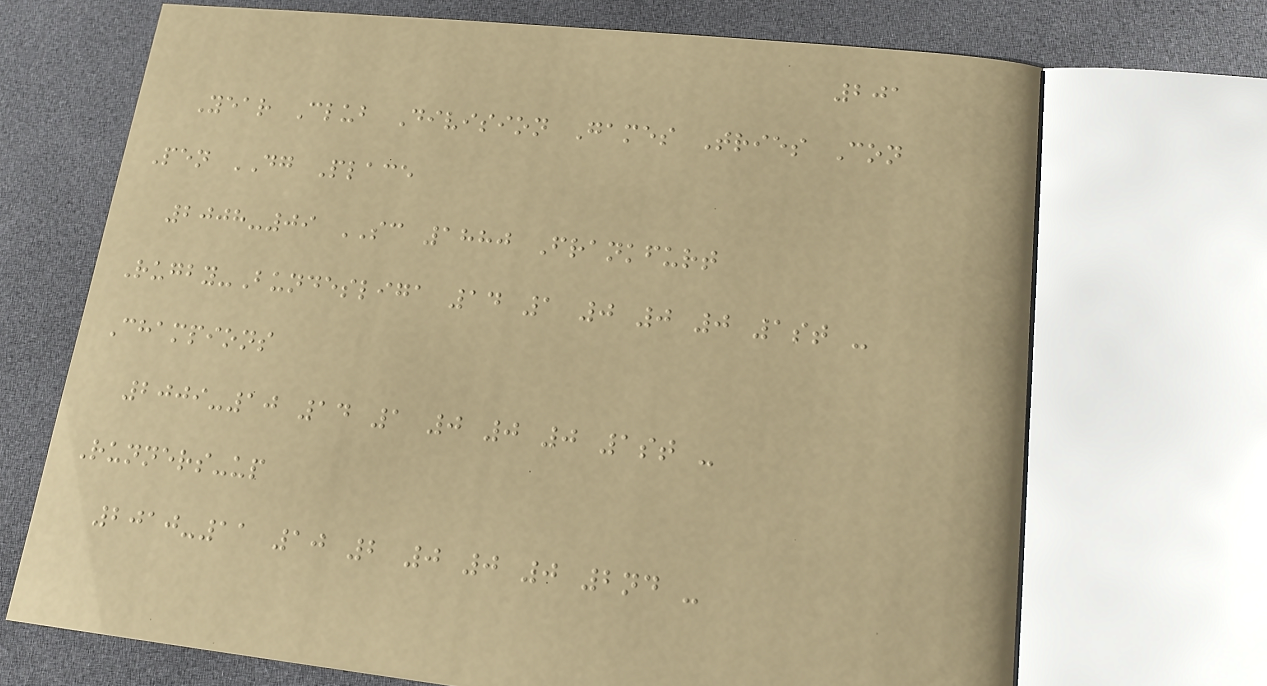201
Year Club Division Games Tries Con
Pen DG Place
2008-09 SC 1880 Frankfurt
Rugby-Bundesliga 14 1 0 0 0 1st -
Champions
2009-10 14 1 0 0 0 1st -
Runners-up
2010-11 10 2 0 0 0 2nd -
